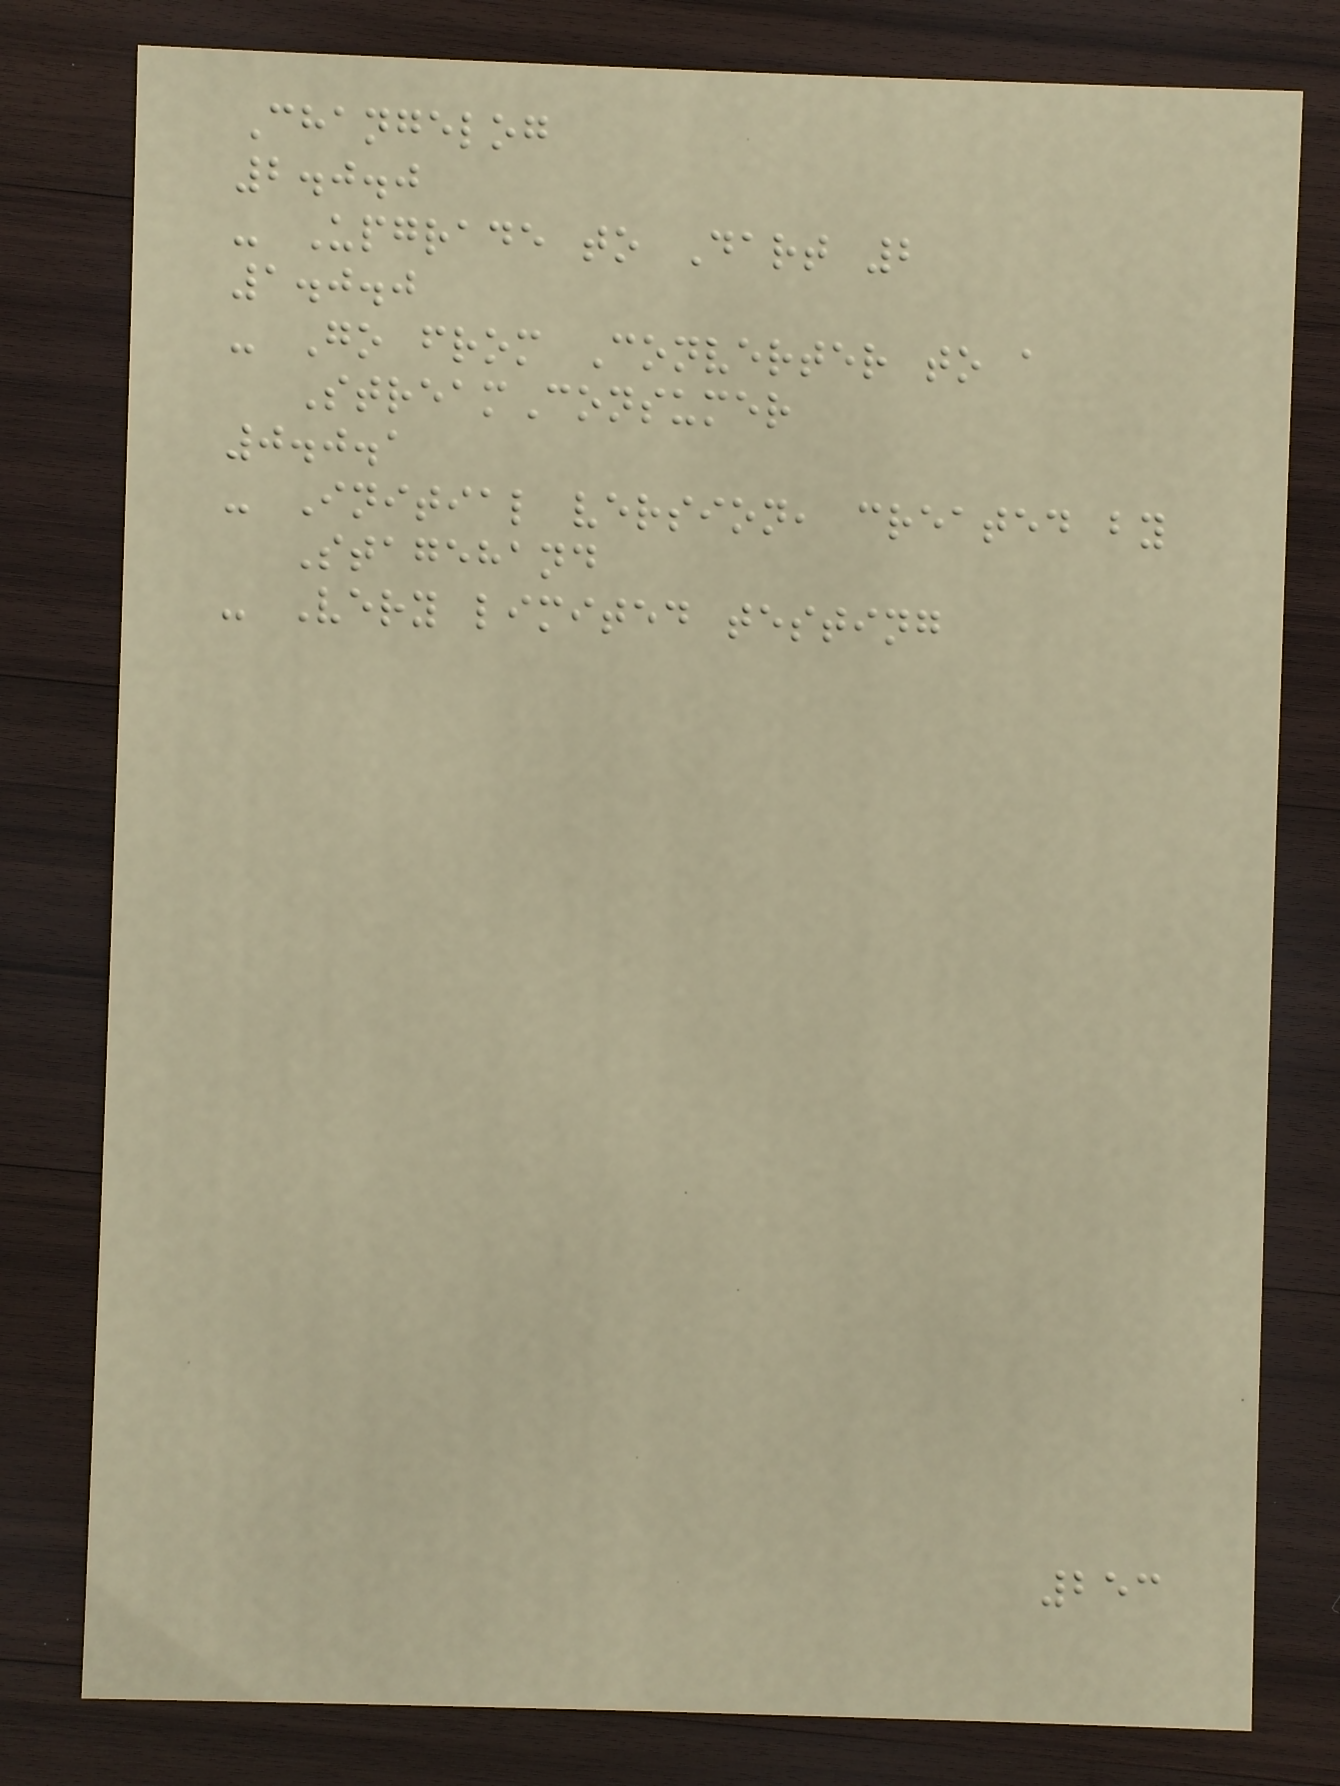Changelog
2.0.0
- Upgrade to Dart 2
1.0.0
- Go from Converter to a
StreamConsumer
0.0.1
- Initial version, created by
Stagehand
- Very limited testing
253
